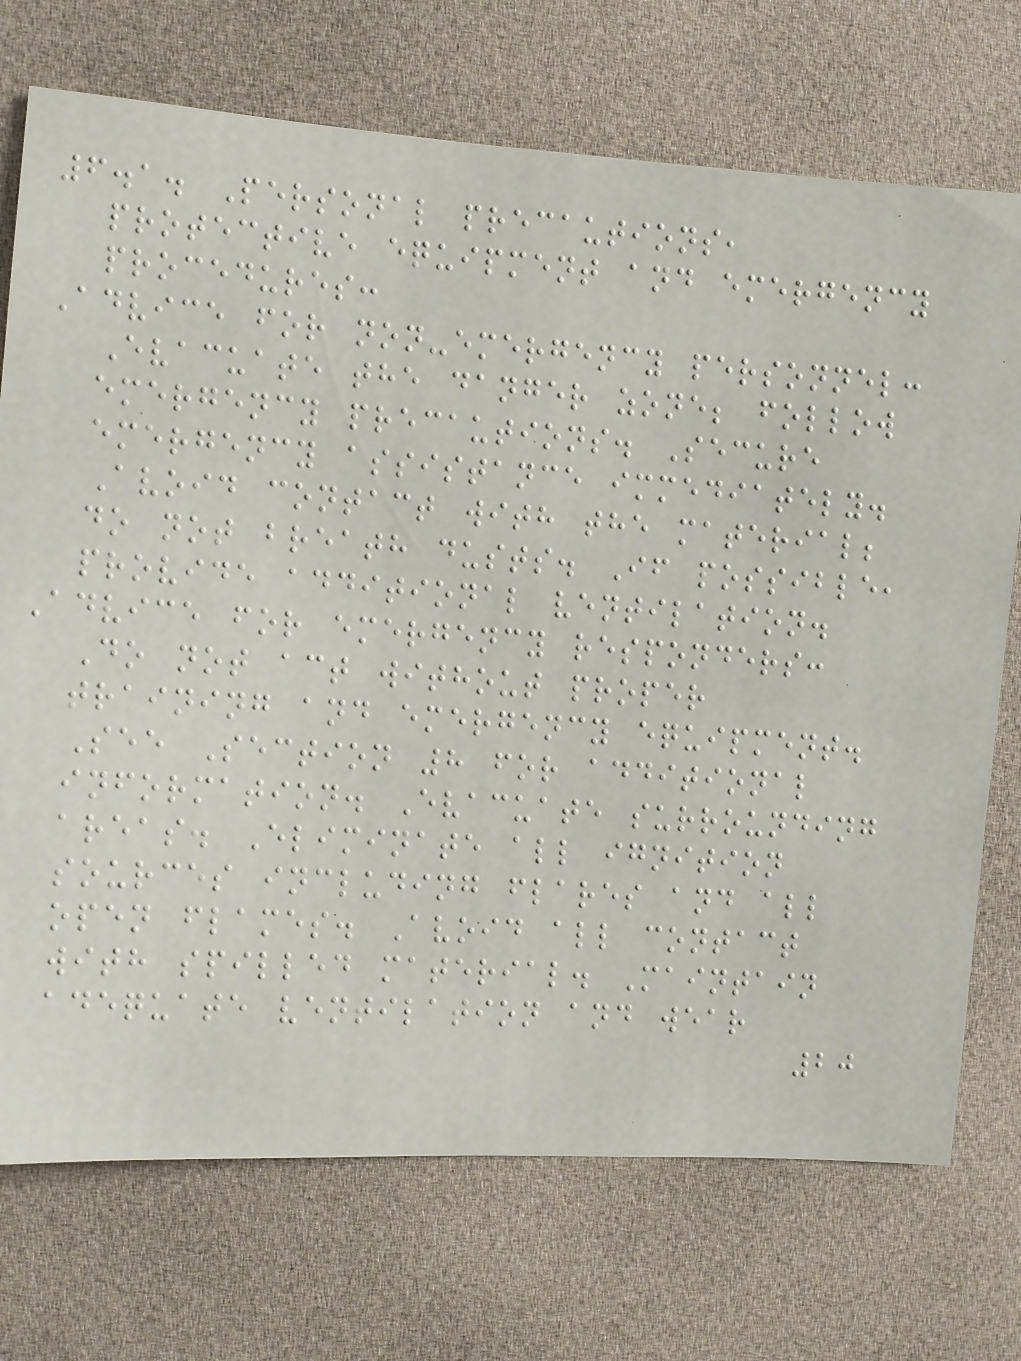6.1. Personal precautions,
protective equipment and emergency
procedures:
Advice for non-emergency personnel:
Evacuate the danger zone; follow
emergency precautions. Secure
emergency assistance immediately.
Avoid contact with the material;
do not breath dusts. If possible,
provide additional ventilation.
Advice for emergency responders:
Do not act without proper
training and emergency equipment.
See Section 8 for additional
information. Evacuate surrounding
areas. Eliminate all ignition
sources including flares and all
open flames. Avoid all contact
with spilled material. Maintain
adequate ventilation and wear
20
